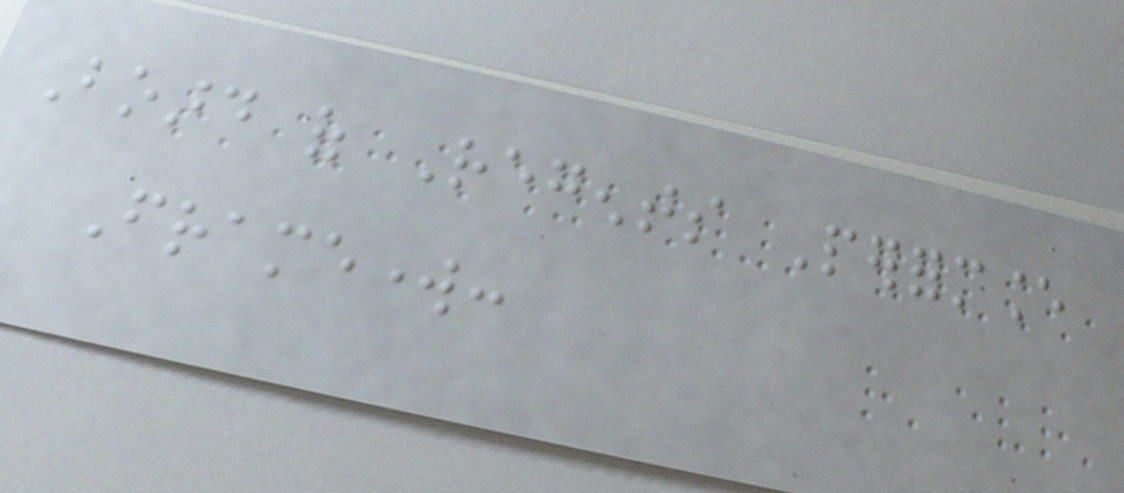Board of Regents Performance
Framework:
